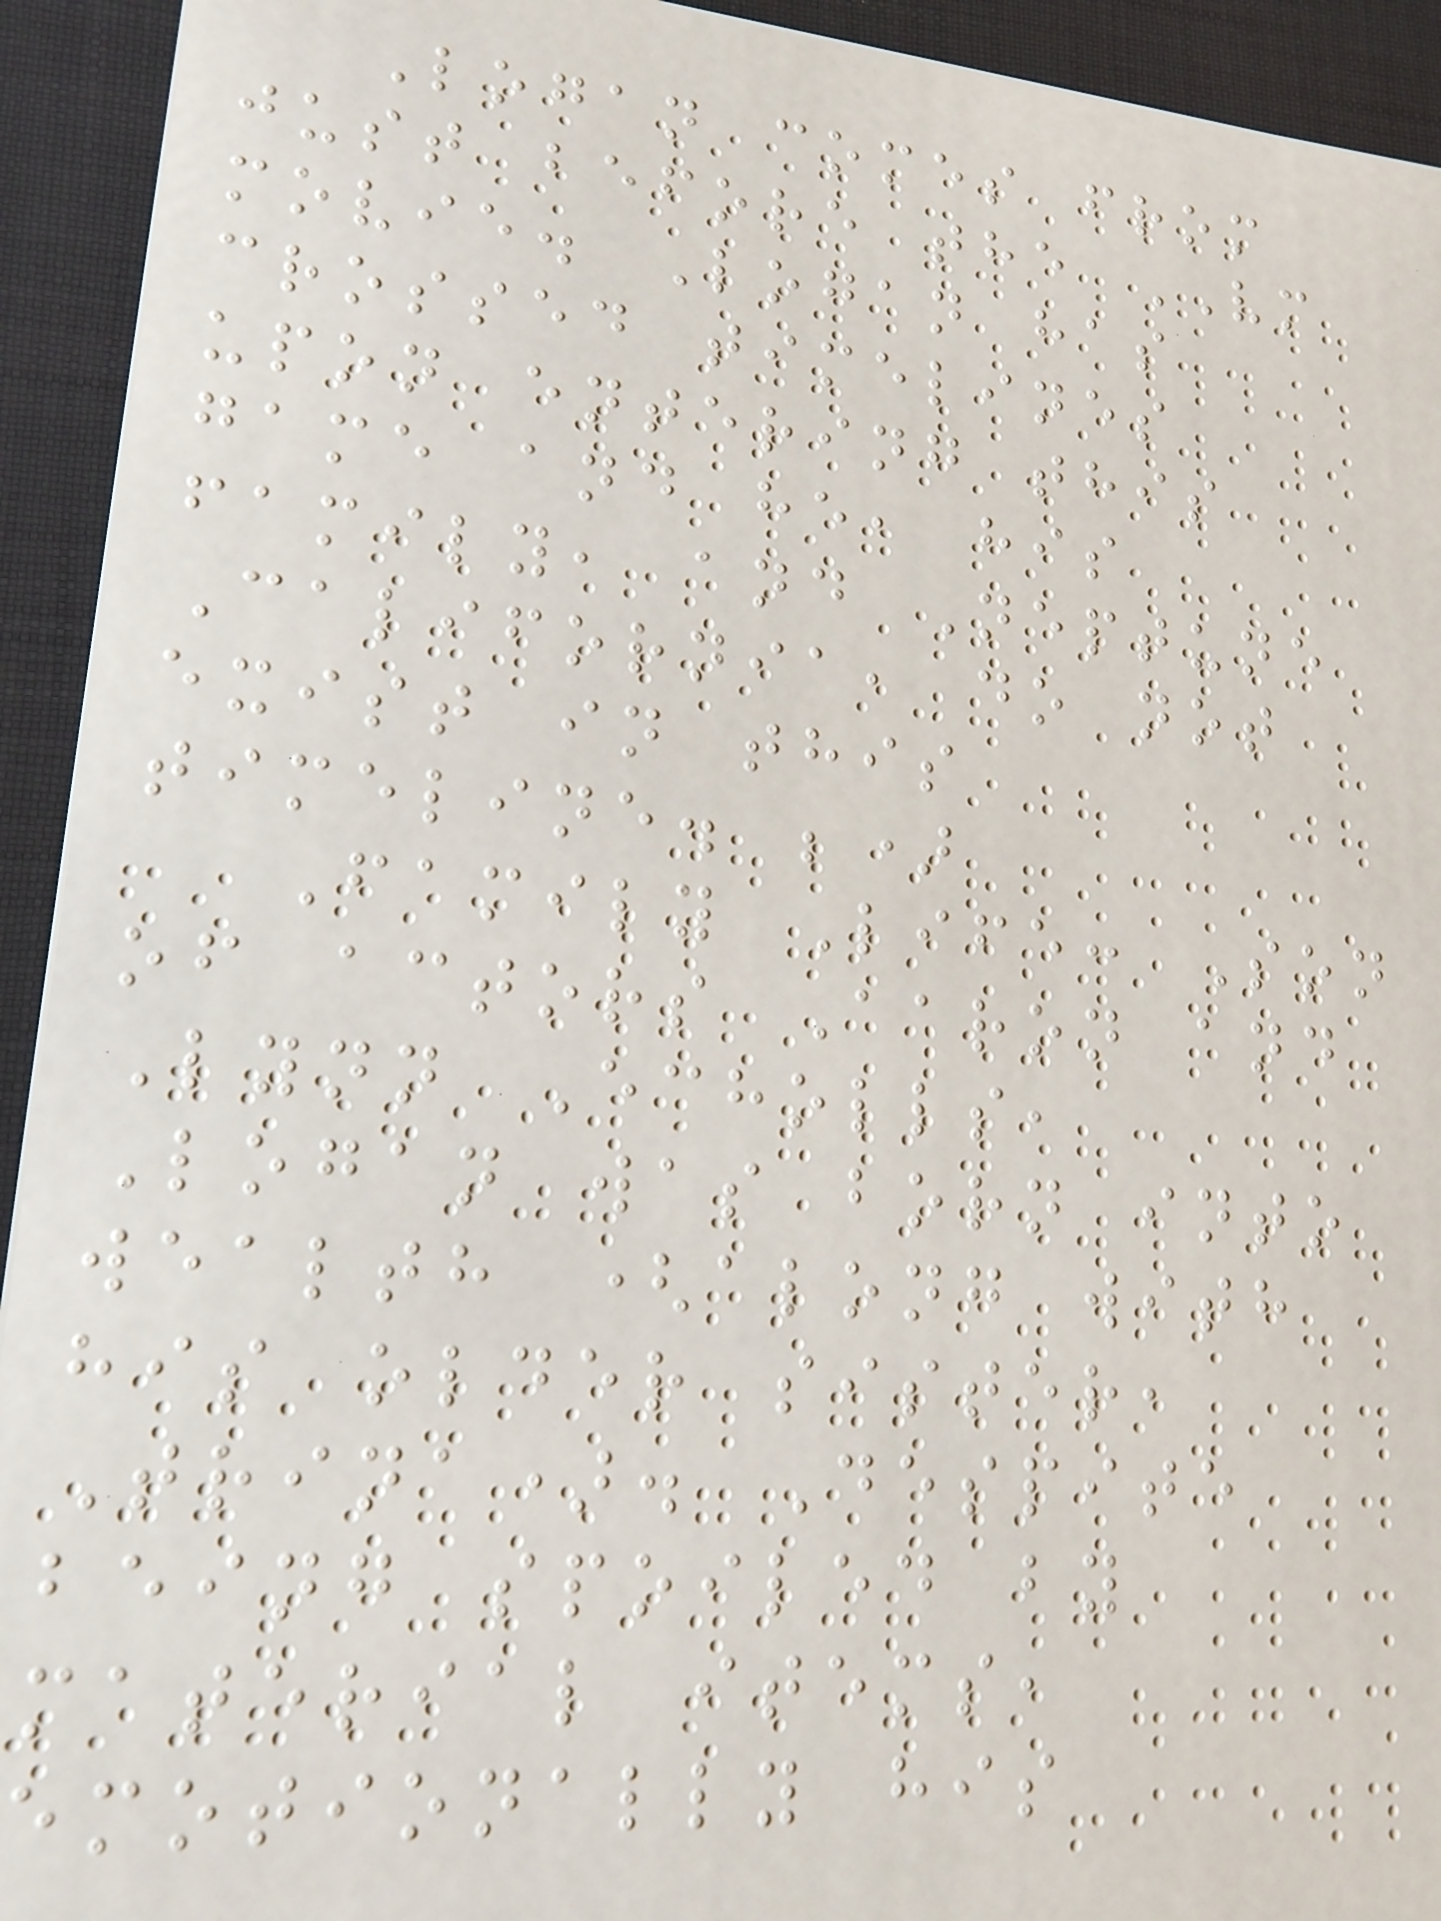Logan comes from
just before the VM
movie. Logan has
crossed timelines
upon entering this
game and he, his
family, and Neptune
California, do not
exist in this
timeline. ;)
Family Life: Son
of actors Aaron and
Lynn Echolls,
Logan was born into
wealth (along with
his older sister,
Trina). Despite
being spoiled by
material items,
emotionally his
